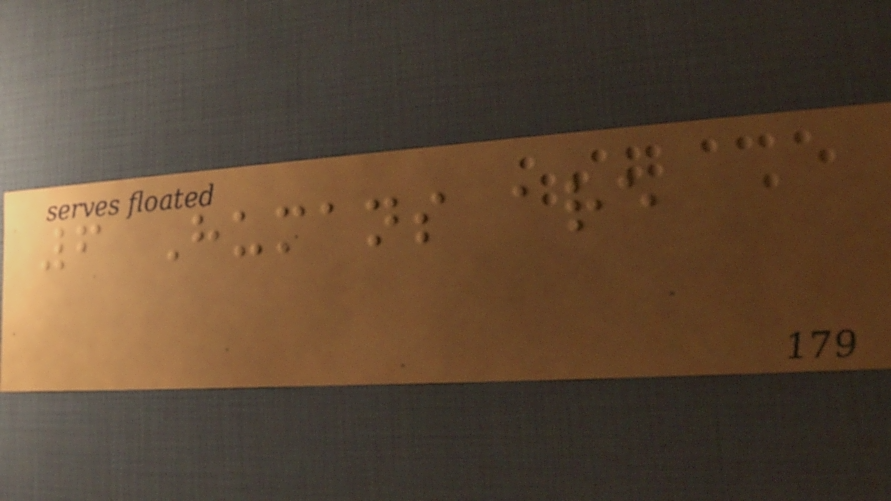6 Humans are
